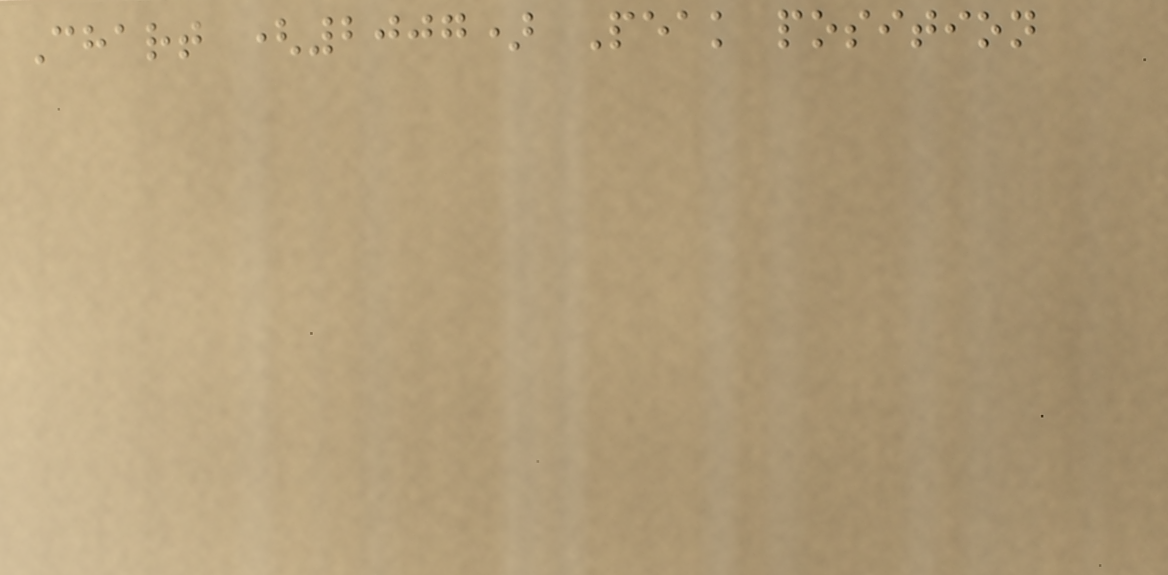Chart (2007) Peak position
